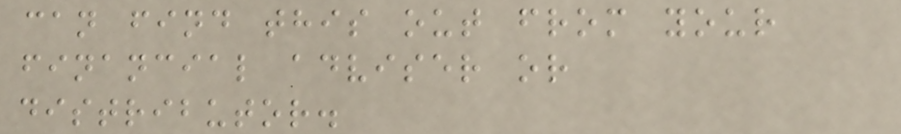can find this out from your
financial adviser or
distributor.
